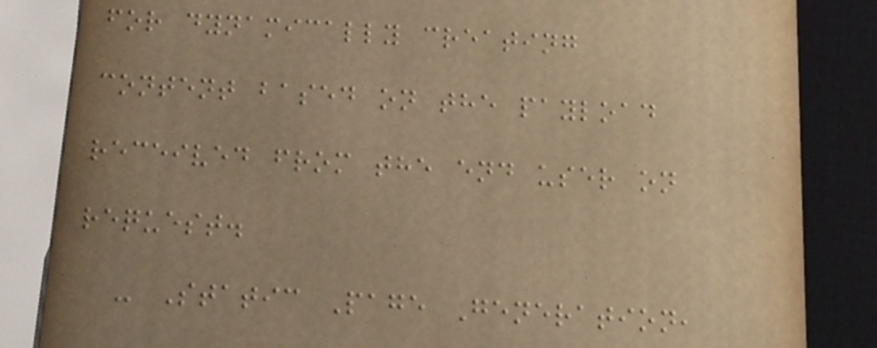for dynamically creating
content based on the payload
received from the end user on
request.
- Static Page Generation,
